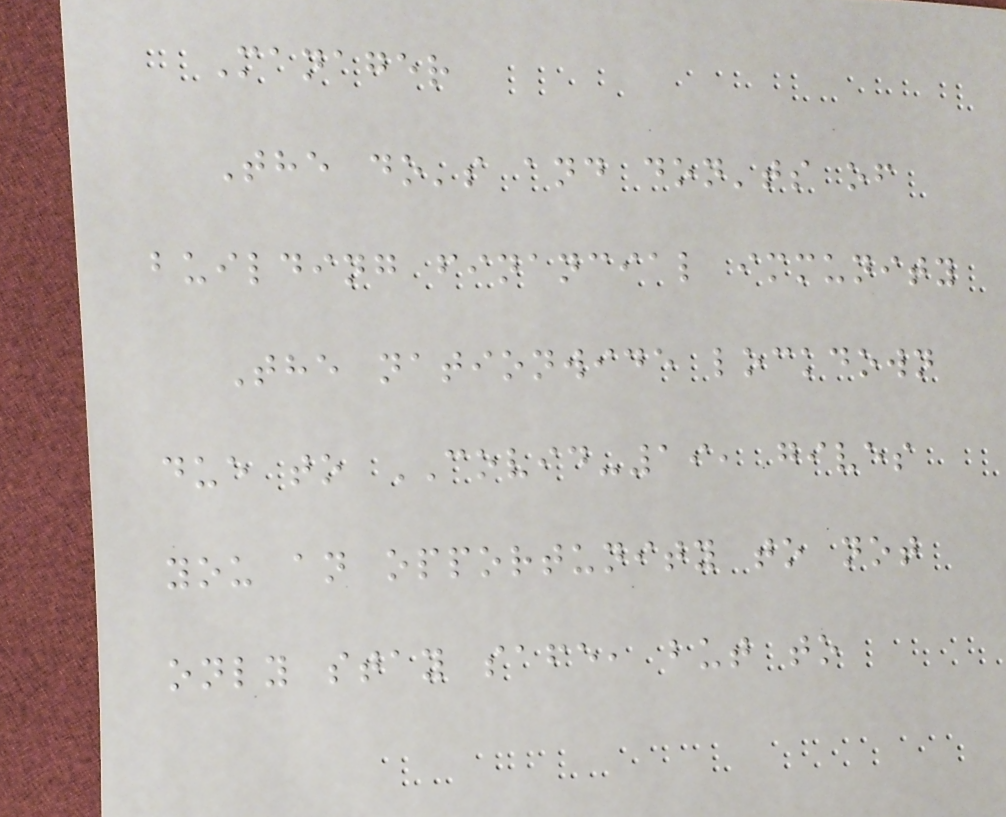Manager
The do's and don'ts of
building financial immunity
The nationwide lockdown
due to COVID-19, gives
you an opportunity to not
only stay safe, but to
